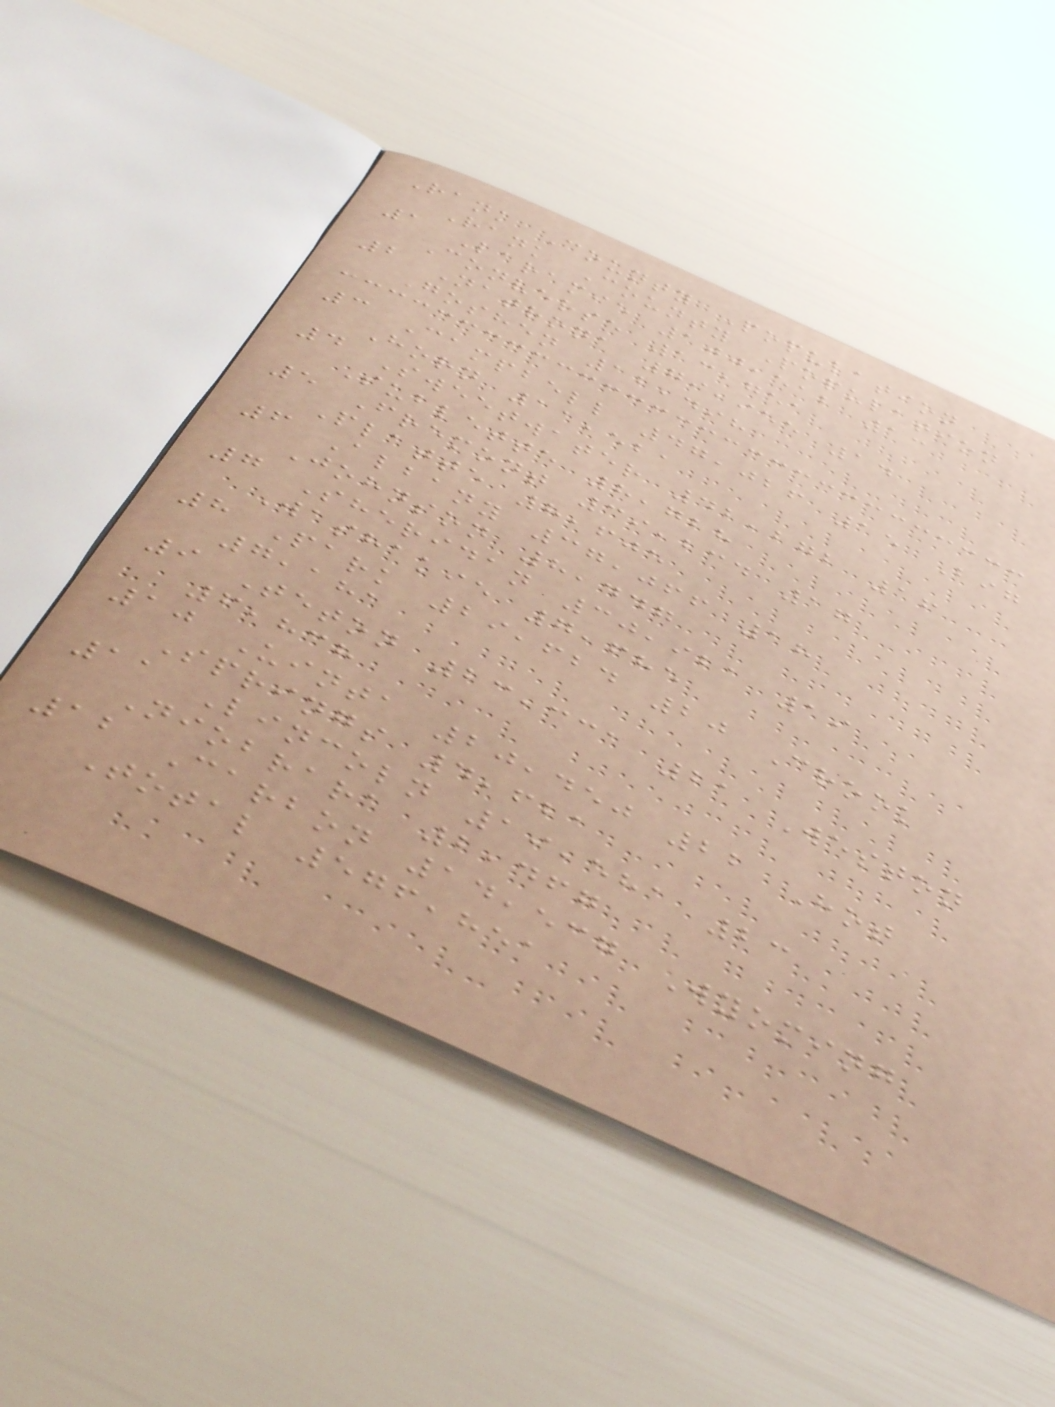Rank County Population
Rank County Population
1 Laramie 100,512 13
Converse 13,751
2 Natrona 79,955 14
Goshen 12,498
3 Campbell 47,026 15 Big
Horn 11,521
4 Sweetwater 42,272 16
Sublette 8,728
5 Fremont 39,234 17
Platte 8,605
6 Albany 37,066 18
Johnson 8,447
7 Sheridan 30,921 19
Washakie 7,685
8 Park 29,624 20 Crook
7,181
9 Teton 23,331 21 Weston
6,838
10 Uinta 20,450 22 Hot
Springs 4,621
11 Lincoln 19,581 23
Niobrara 2,467
12 Carbon 14,537 Wyoming
Total 576,851
